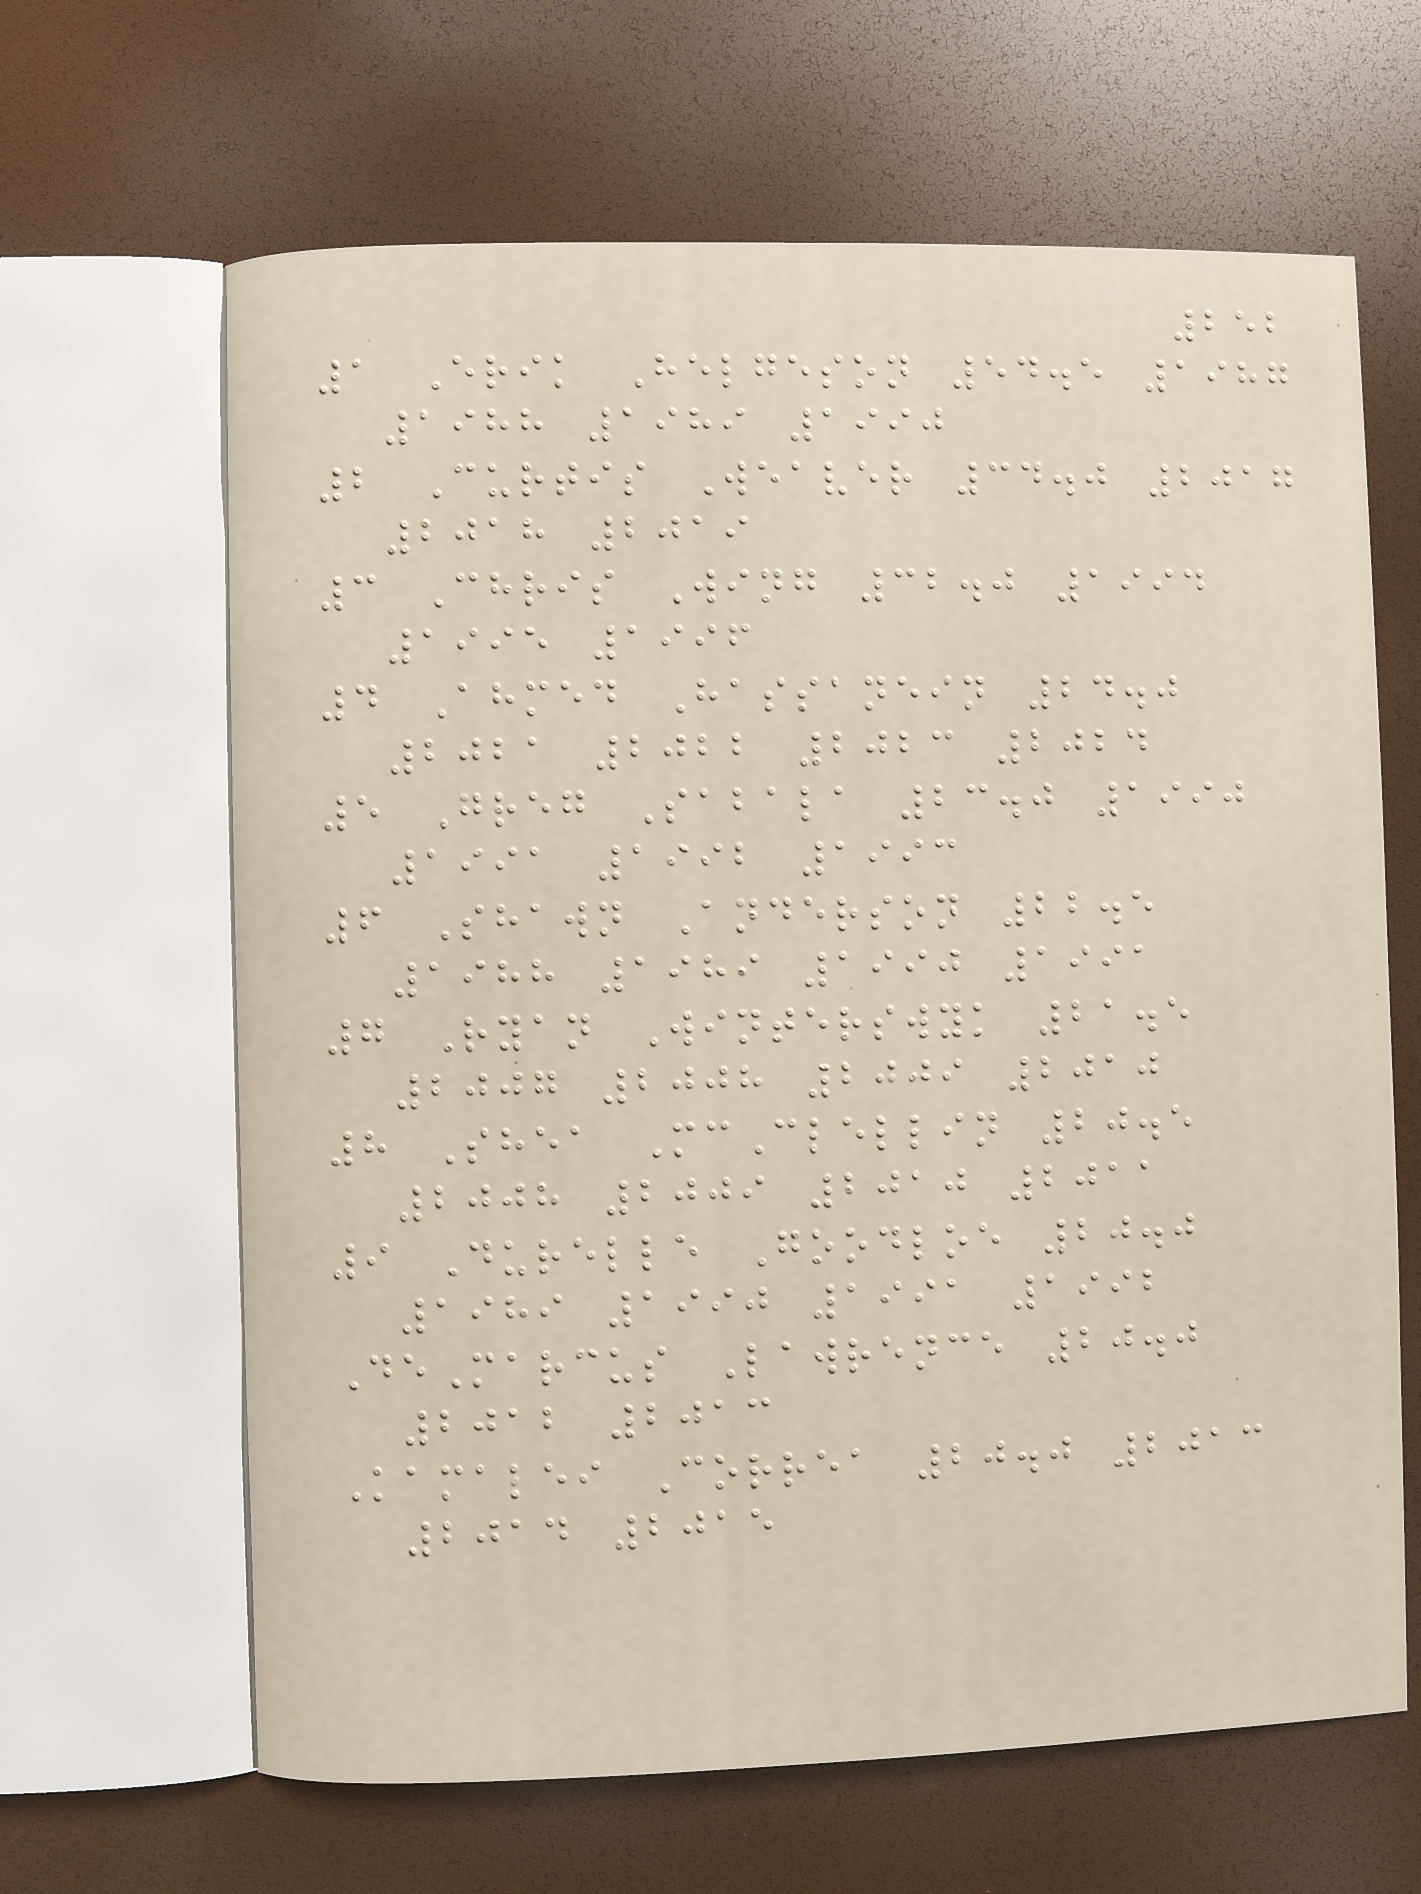252
1 Erik Helgeson 54.5 1987
1988 1989 1990
2 Curtis Weaver 34.0 2017
2018 2019
3 Chris Wing 32.0 1994
1995 1996
4 Ahmed Hassanein 24.0
2021 2022 2023 2024
5 Greg Sabala 23.0 1990
1991 1992 1993
6 Shawn Anderson 22.5
1988 1989 1990 1991
7 Ryan Winterswyk 21.5
2007 2008 2009 2010
8 Shea McClellin 20.5
2008 2009 2010 2011
9 Durelle Goodloe 20.0
1989 1990 1991 1992
DeMarcus Lawrence 20.0
2012 2013
Kamalei Correa 20.0 2013
2014 2015
